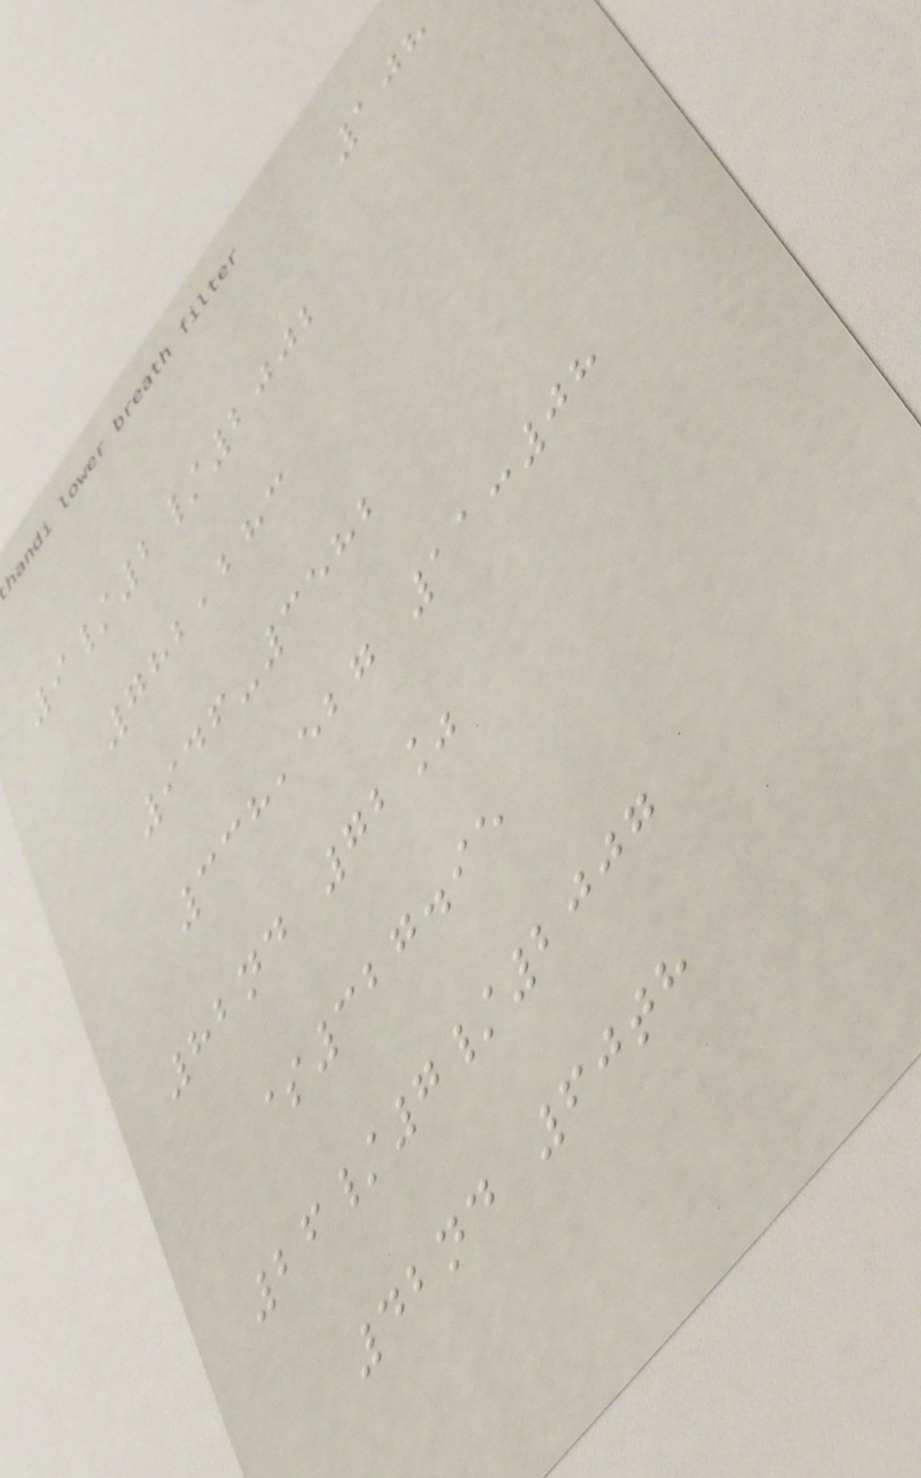108
9/2/2002
782,283
946-3582
338,527 11:08
82nd 72%
$327.95
26/7/2007
42nd 60th
